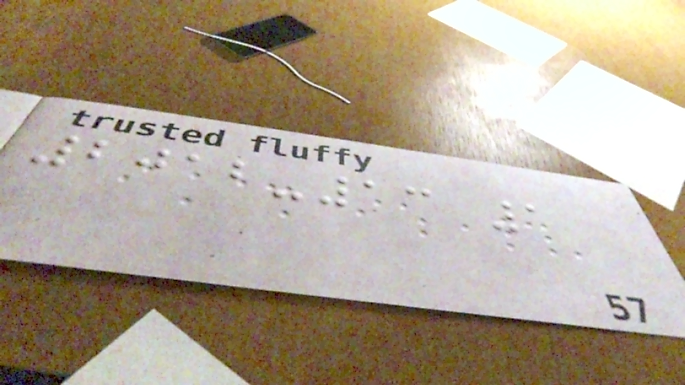2012-13 1
